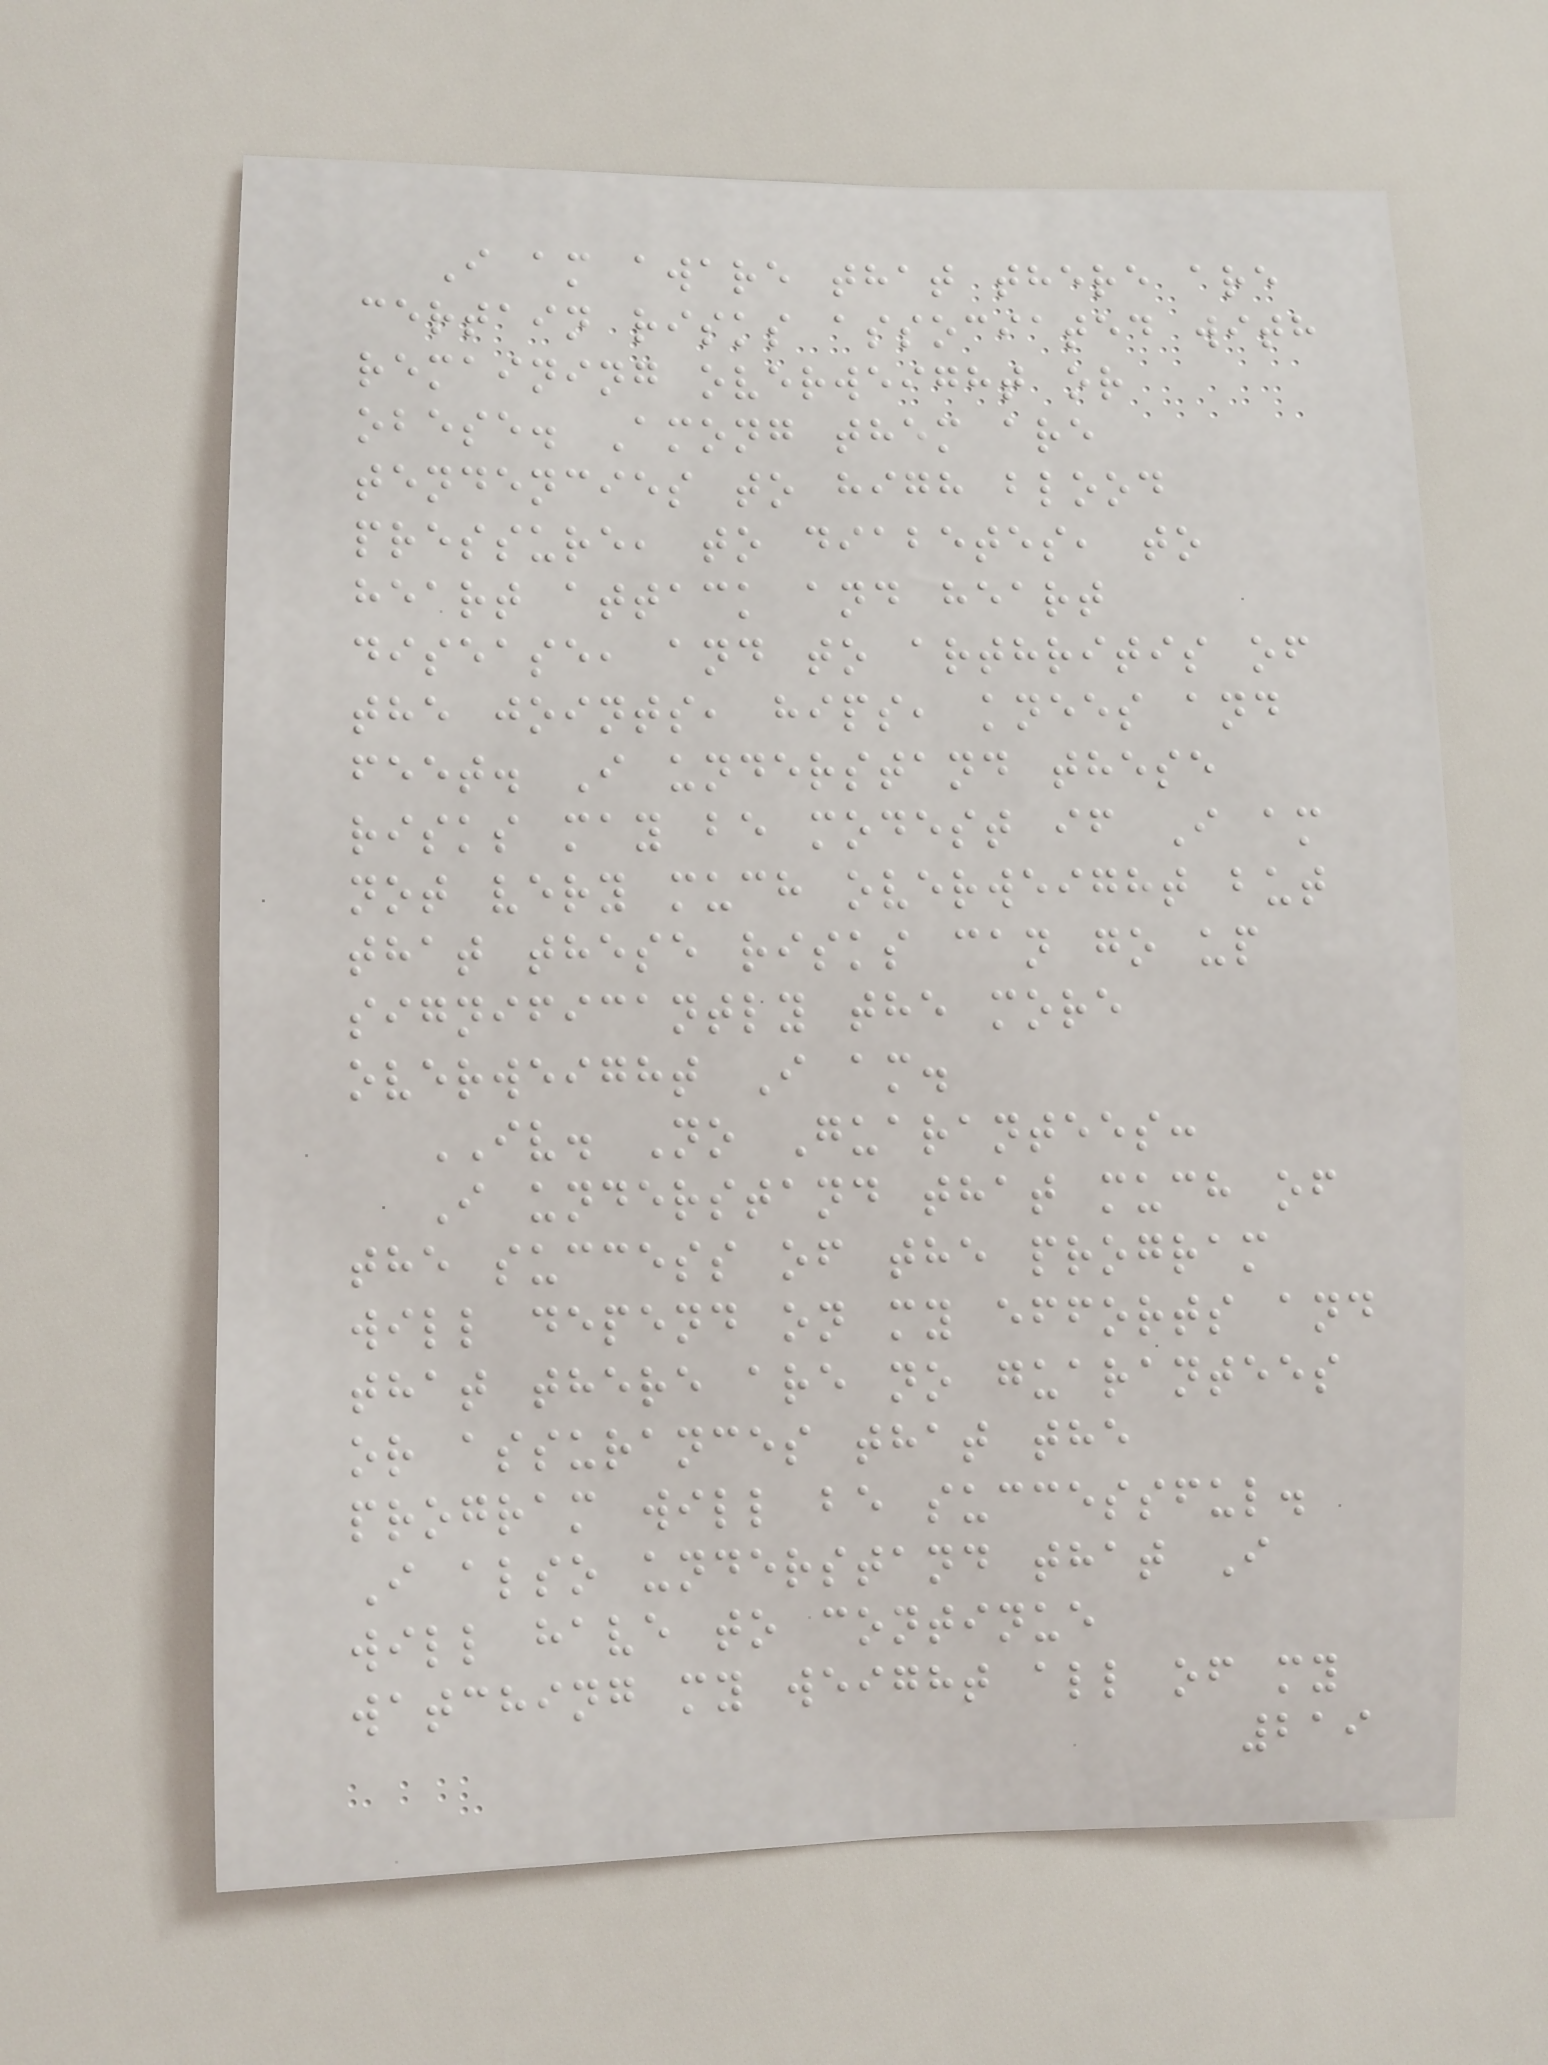I am aware that there are
certain risks associated with
remaining overweight or
obese. Among them are
tendencies to high blood
pressure, to diabetes, to
heart attack and heart
disease, and to arthritis of
the joints, hips, knees and
feet. I understand these
risks may be modest if I am
not very much overweight but
that these risks can go up
significantly the more
overweight I am.
IV. No Guarantees:
I understand that much of
the success of the program
will depend on my efforts and
that there are no guarantees
or assurances that the
program will be successful.
I also understand that I
will have to continue
watching my weight all of my
219
